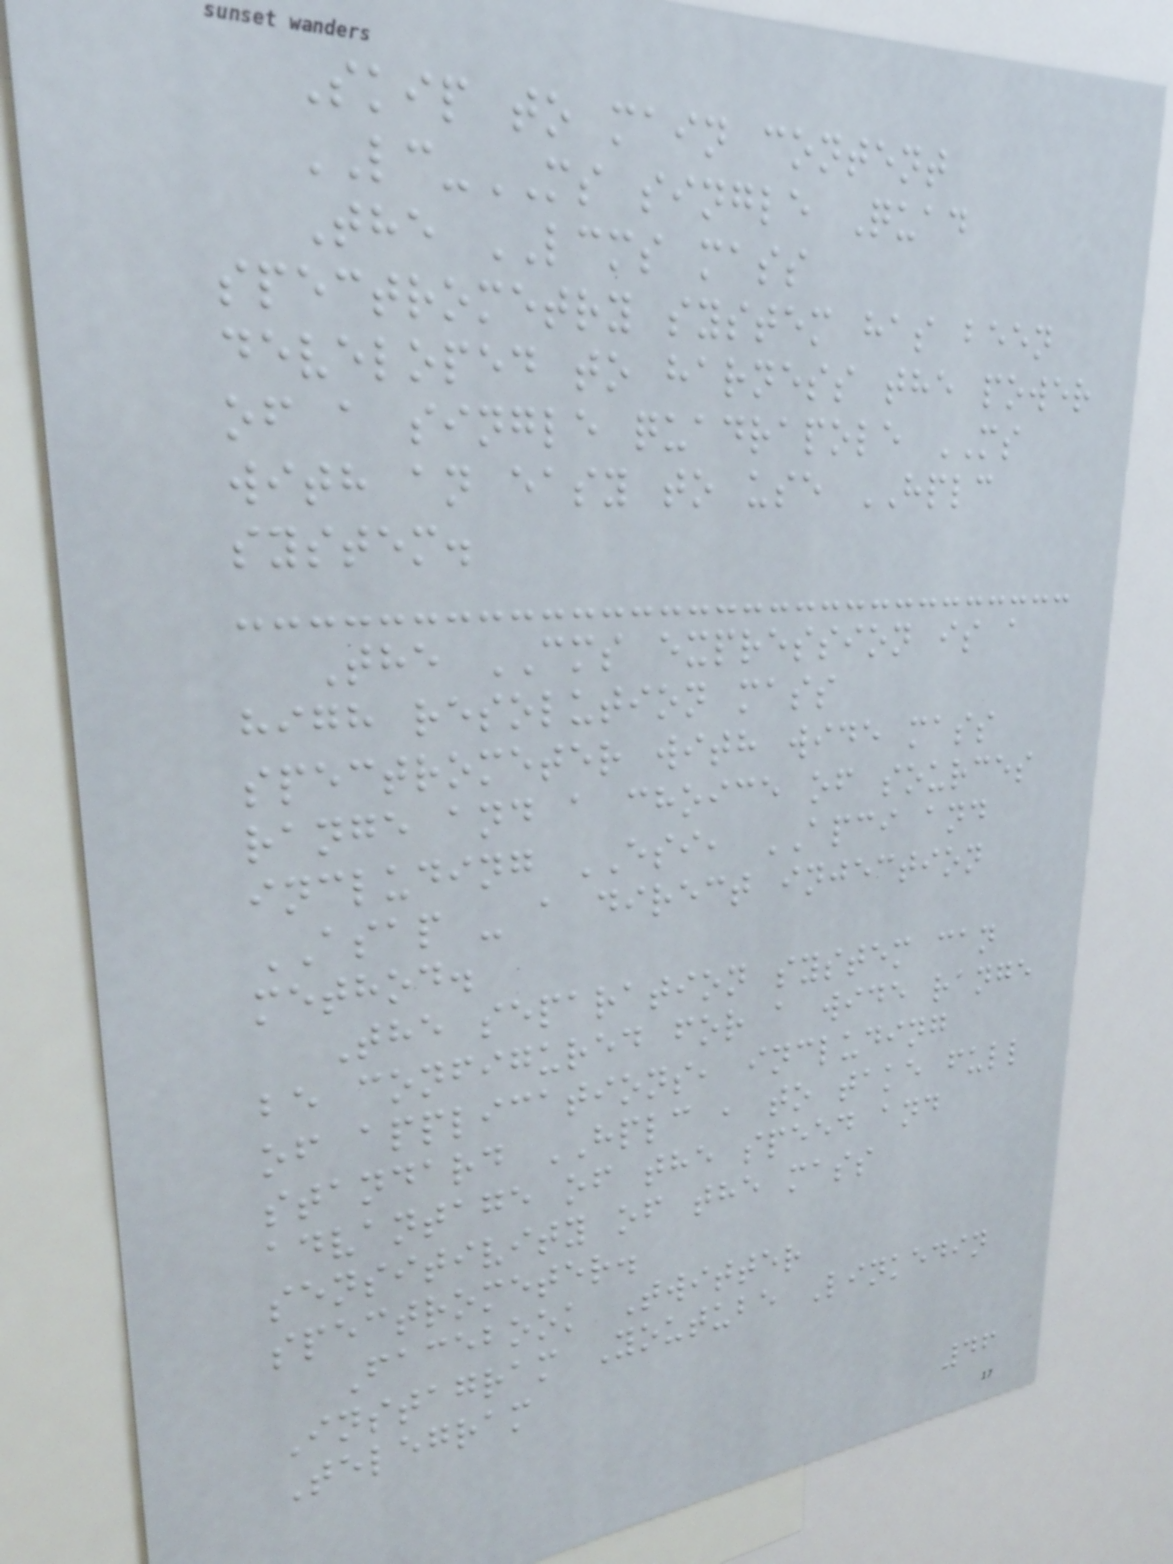Skip to main content
LC-MS single Quad
The LCMS mass
spectrometry system has been
developed to harness the power
of a single quadrapole MS
with an easy to use HPLC
system.
The CMS expression is a
high resolution mass
spectrometer with wide mass
range and a choice of sources
including ESI, APCI and
ASAP - a direct injection
method.
The separation system can
be configured for a wide range
of applications, including
standard HPLC , to take full
advantage of the speed and
sensitivity of the mass
spectrometer.
Facebook Twitter
Instagram Youtube Linkedin
Telegram
46
